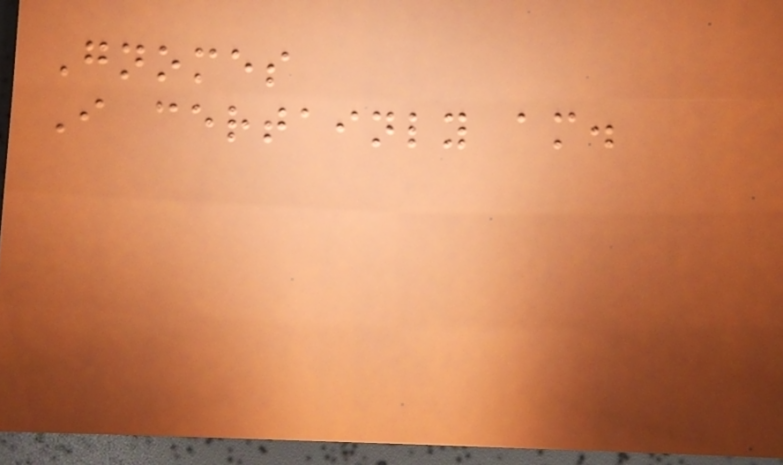Gnomes
I certainly am.
